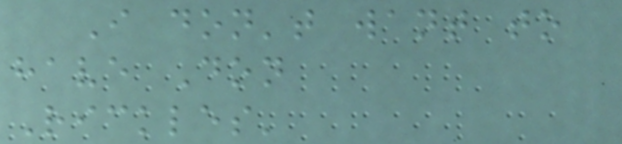I don't want to
have Don
Rickles'
